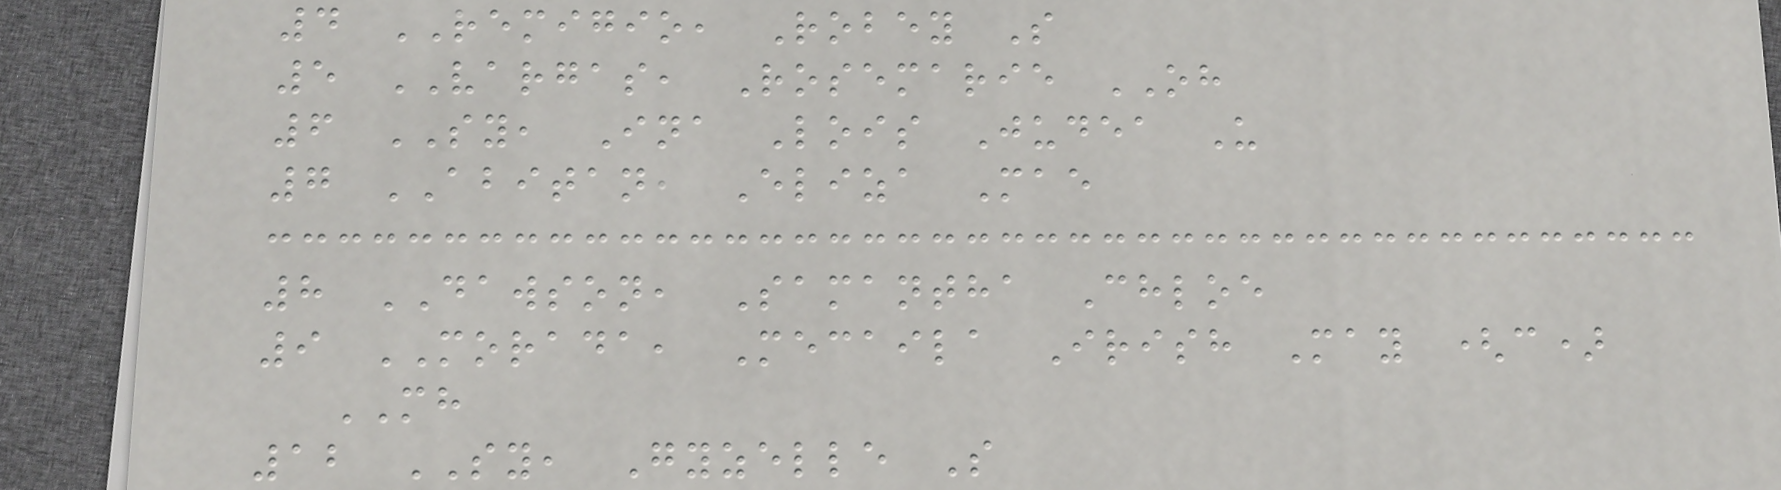4 REMIGIO, Robey S
5 VARGAS, Rosemarie OH
6 SY, Ina Lois Judea U
7 ABITAN, Eliza Mae
8 DAWSON, Samantha Chloe
9 MORADA, Mecaila Irish May (c)
MH
12 SY, Gyzelle S
